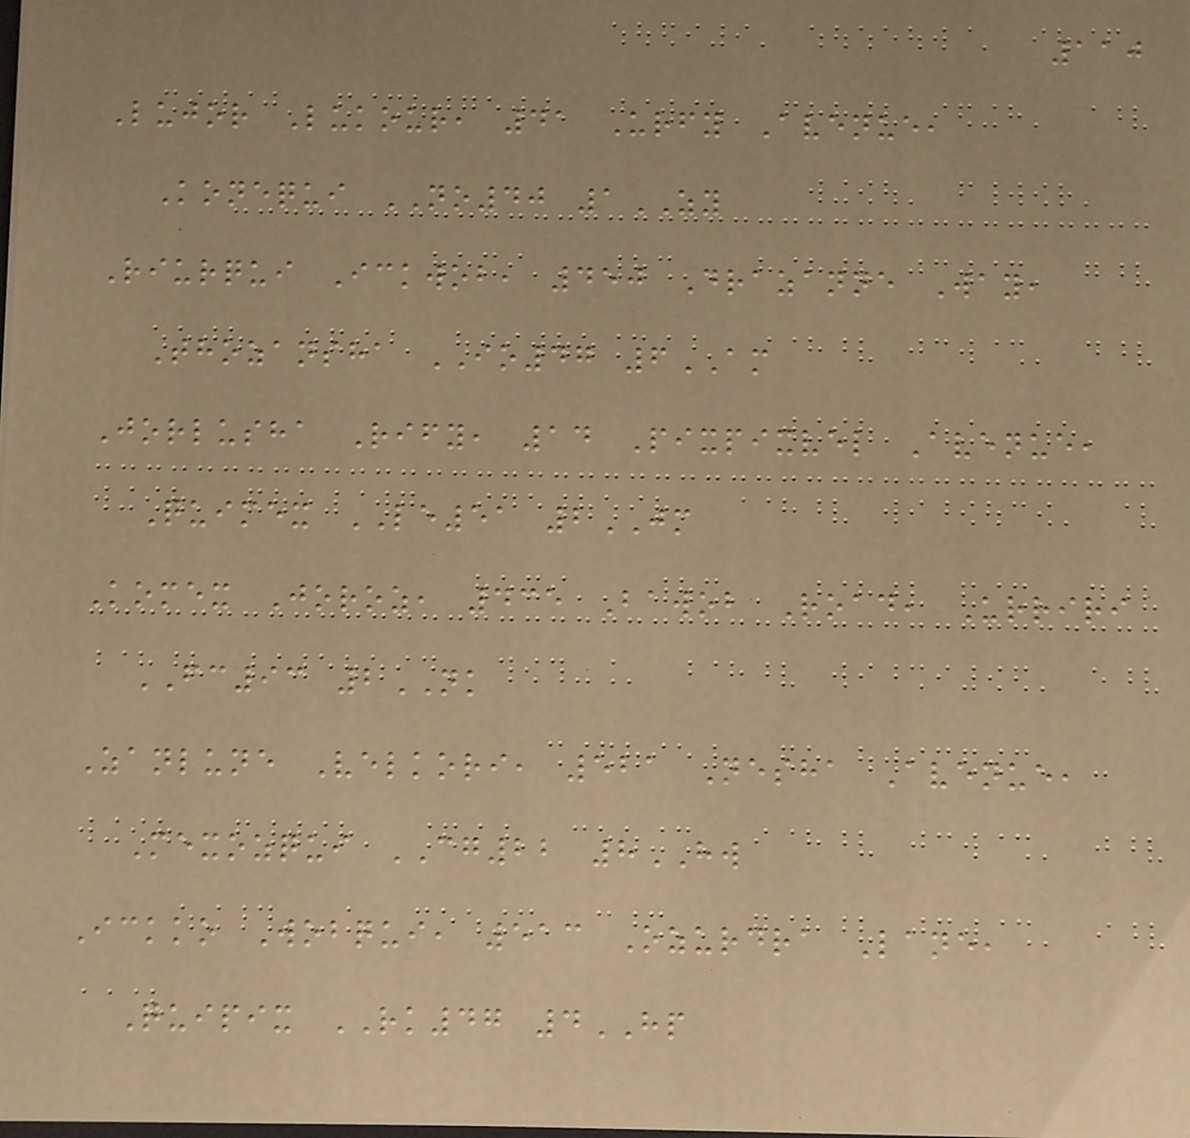110
Lujor Lukour, 41 Urfy Avenue,
Konequi NO40 1ZY
Riurqui Ickwob, 450 Drazanne Way,
Thozansha IO47 6AM
Jorlusha Rify, 14 Pixpixvel Avenue,
Quimex LE51 2JM
Komex Joroz, 435 Bawob Road, Urriri
FC93 2NK
Zanlune Velkori, 521 Nesha Avenue,
Mexozqui CG22 8HW
Ickko Wobqui, 513 Ozurdra Lane,
Quipix RK47 4HP
